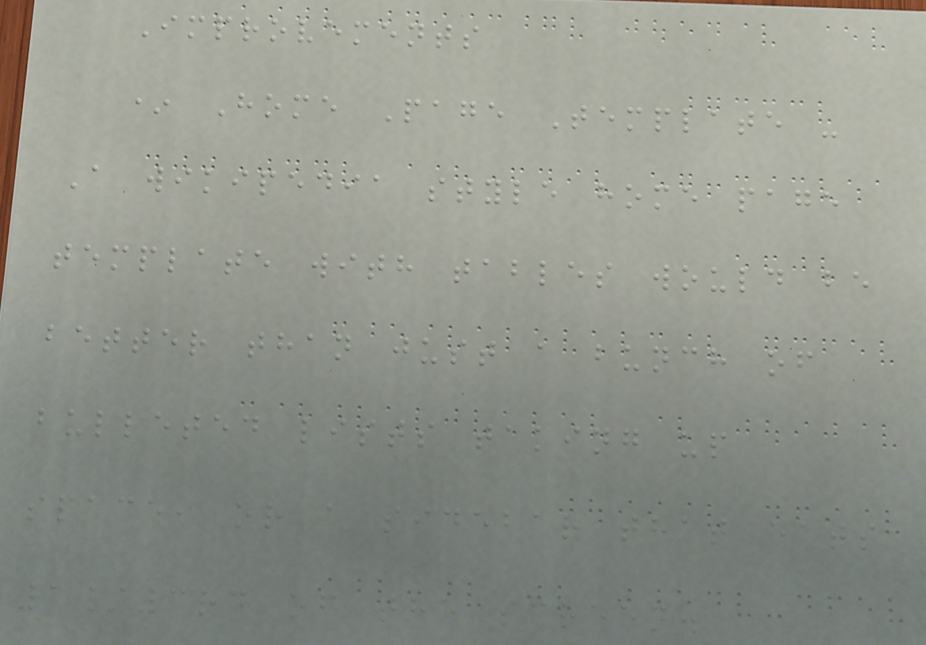Improvements
* Home Page Template -
A wikipedia style home page
template with tables would be
better than just a bunch of
bulleted lists taking up
space, or a sidebar that eats
1/3rd of the screen.
